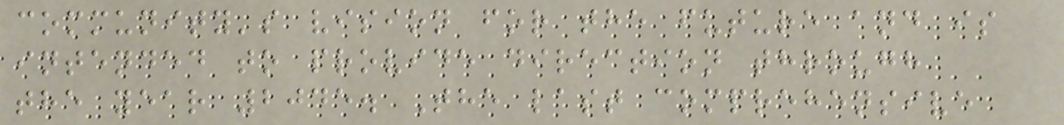community's vision for the future and is
intended to provide direction through
the year 2045. The last comprehensive
